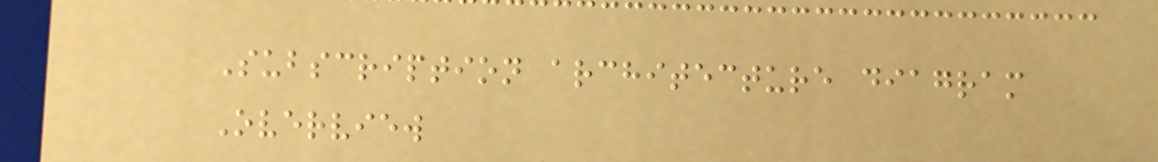Subscription architecture diagram
Overview
